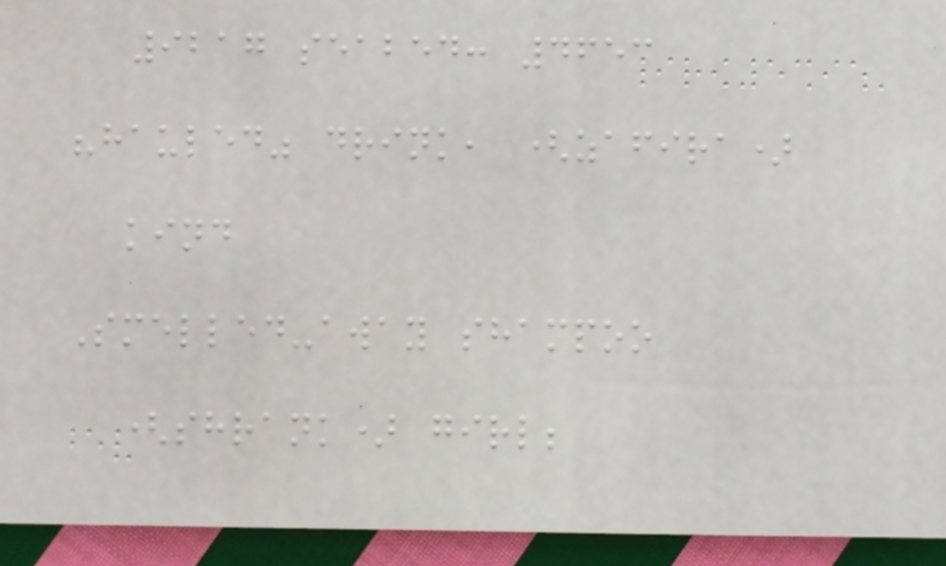9217 seabed: 4653
"hauled" drink, (zafira)
kind
Smelled-away shampoo
(shrank) girl;
